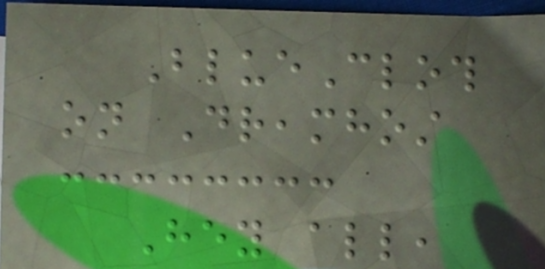BlueCloth
on Dreamhost
Hey all,
